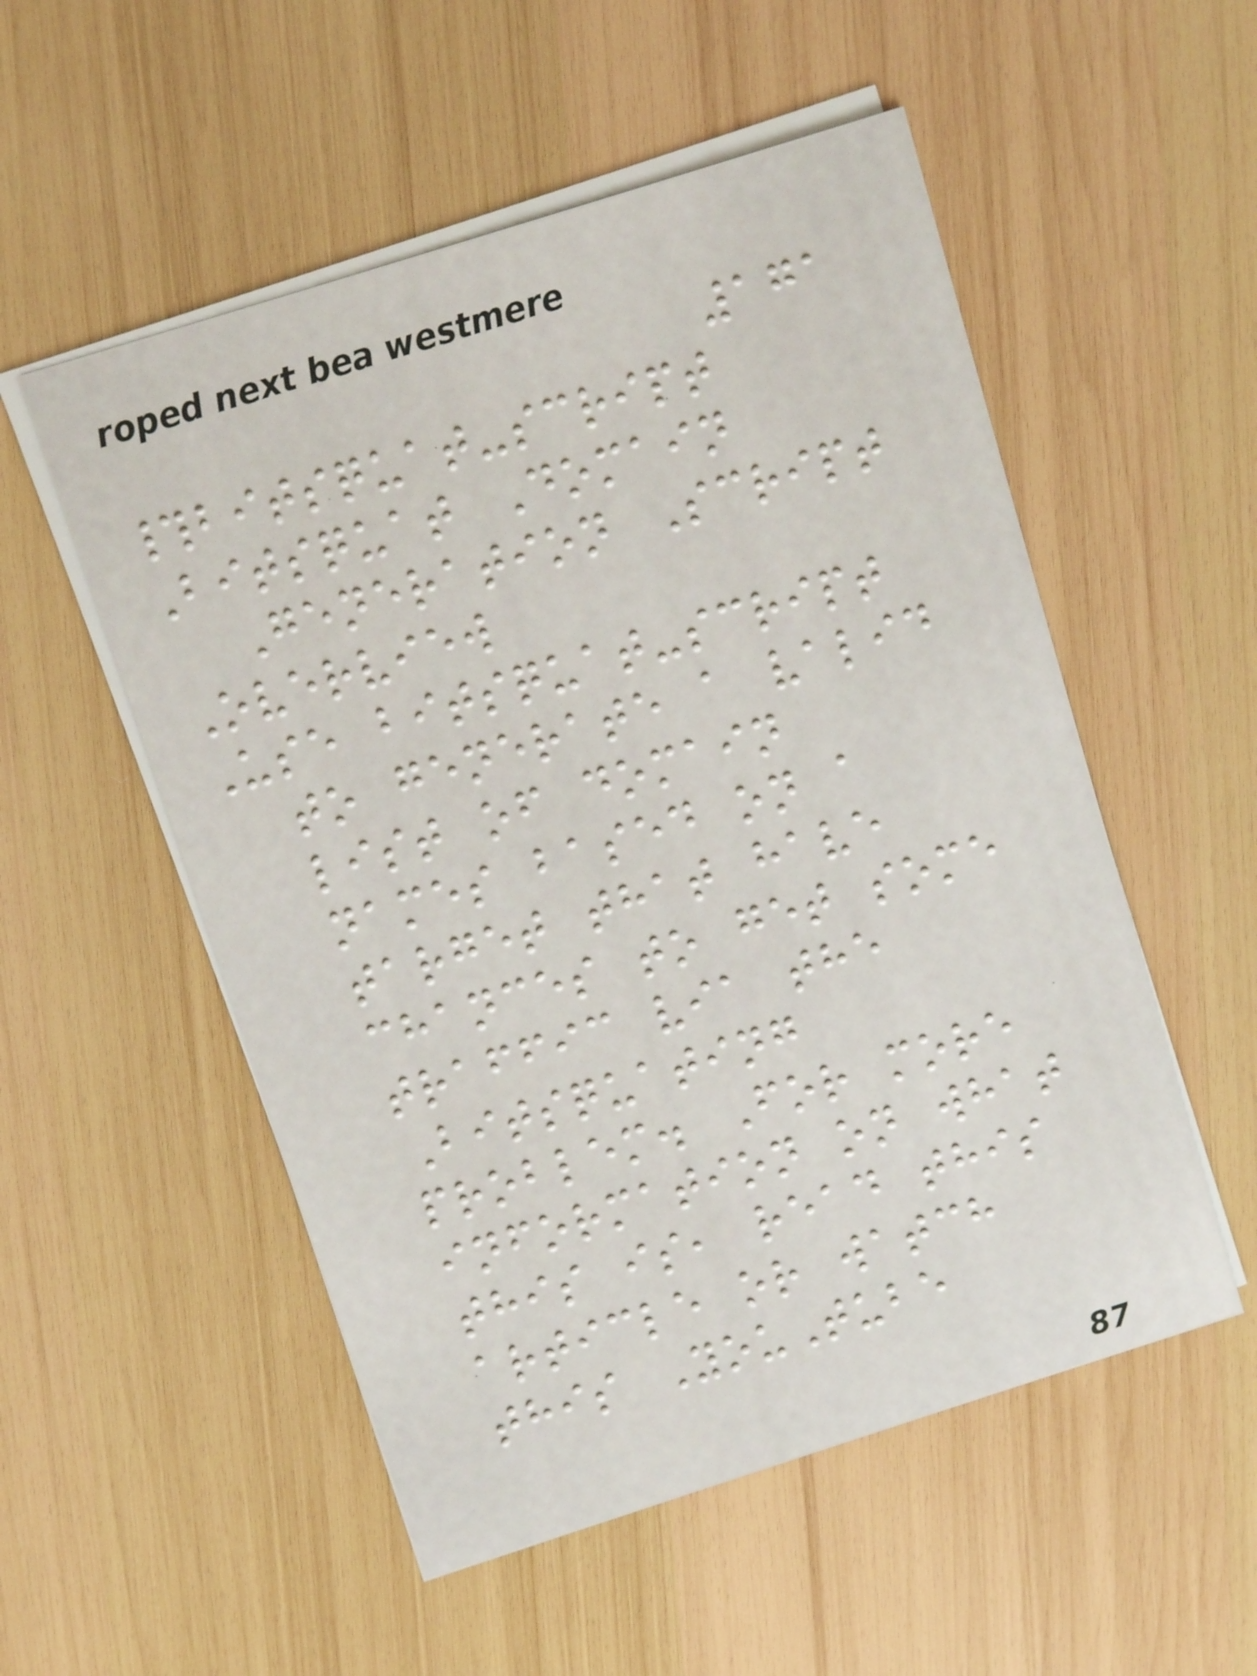171
#bitsquat-script
Bitsquat Domain
Generation Script
Overview
Use bitsquat-script
to generate a valid
list of domain
names based on a
target that have
chances to get some
traffic via the
Bitsquating
problem. For more
information on what
this is, read this
article or watch
this YouTube
